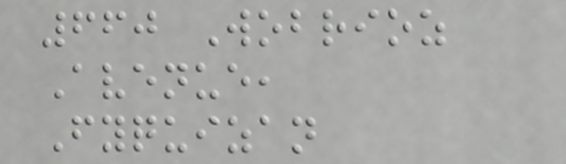660 Wobrioz
Avenue,
Fyquizan
